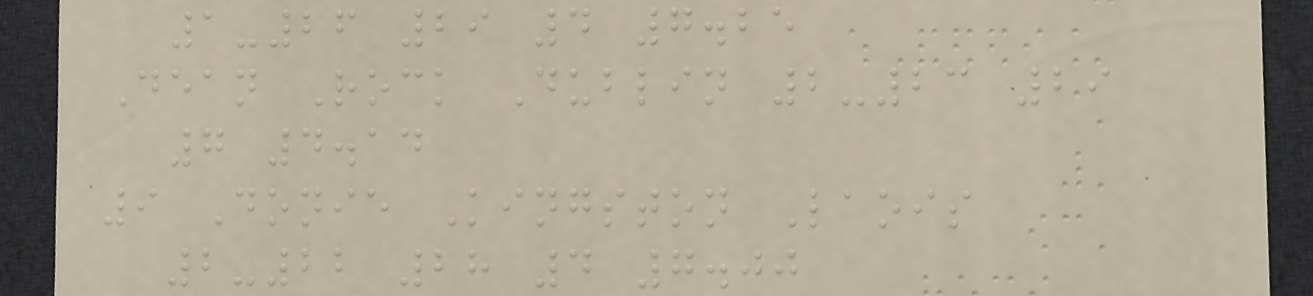1-26 29 4 7.25
Dean Rock Dublin 2-23 29
7 4.14
9 Donie Kingston Laois
2-22 28 4 7.00
